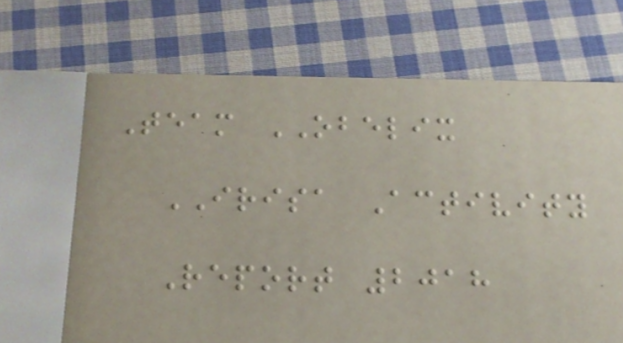Team OBELIX
IRISA Activity
Report 2018
